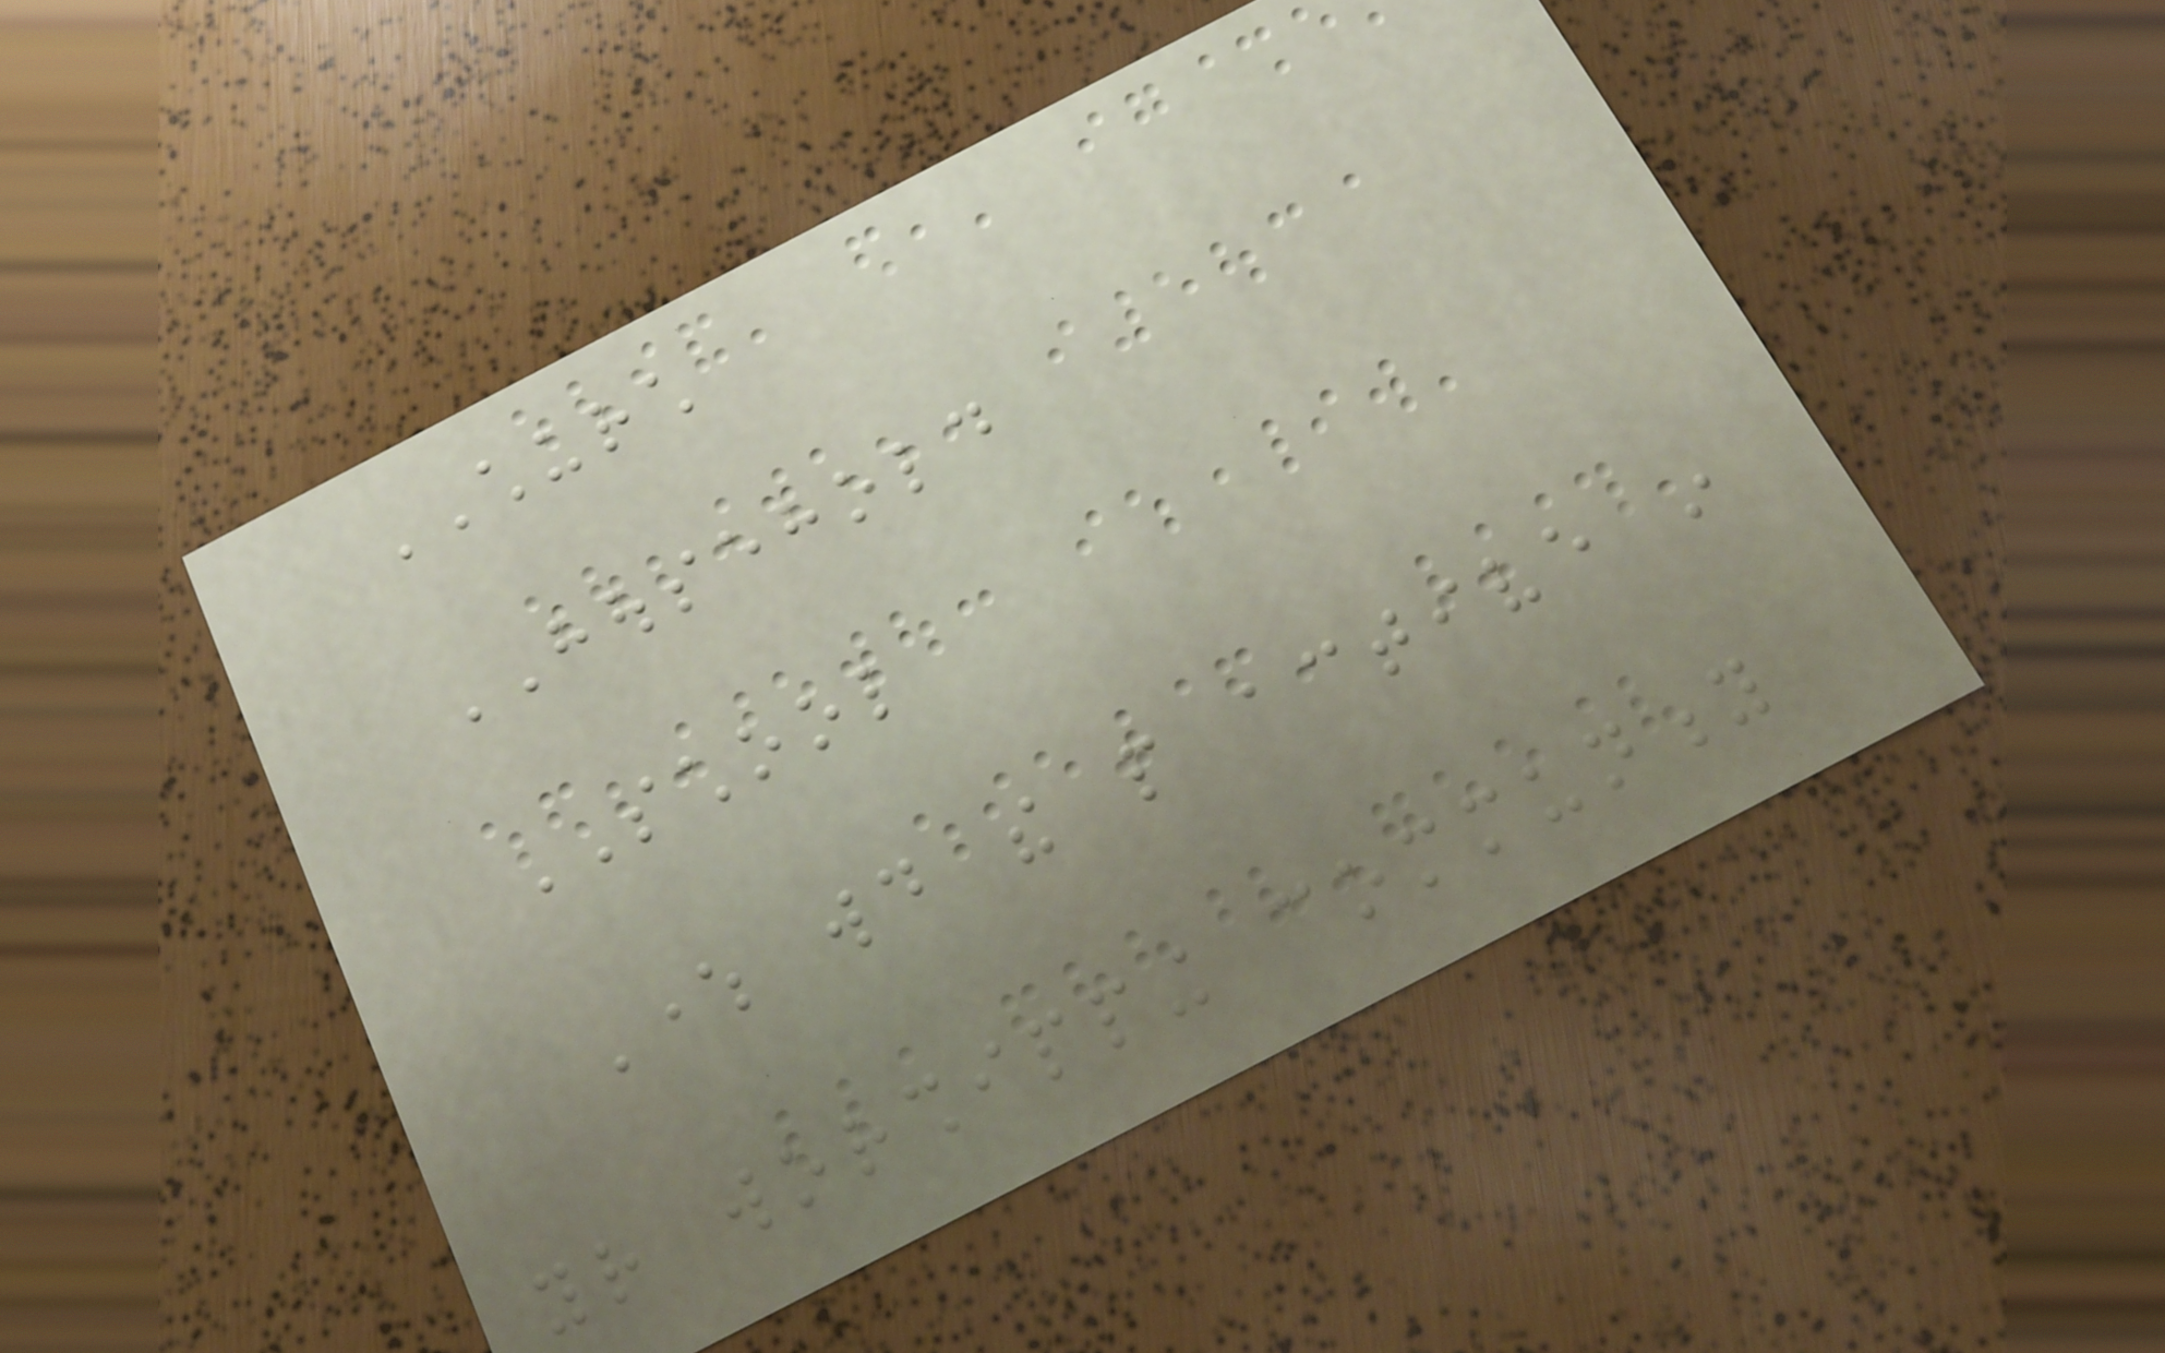CHURCH
HOUSEHOLD
SCHOOL
Where would the people active in
your worshipping community
